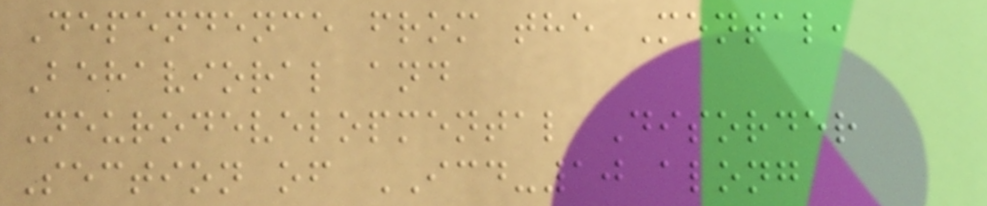Dependence from the Mental,
Behavioral and
Neurodevelopmental Disorder
Section of ICD-10 along
